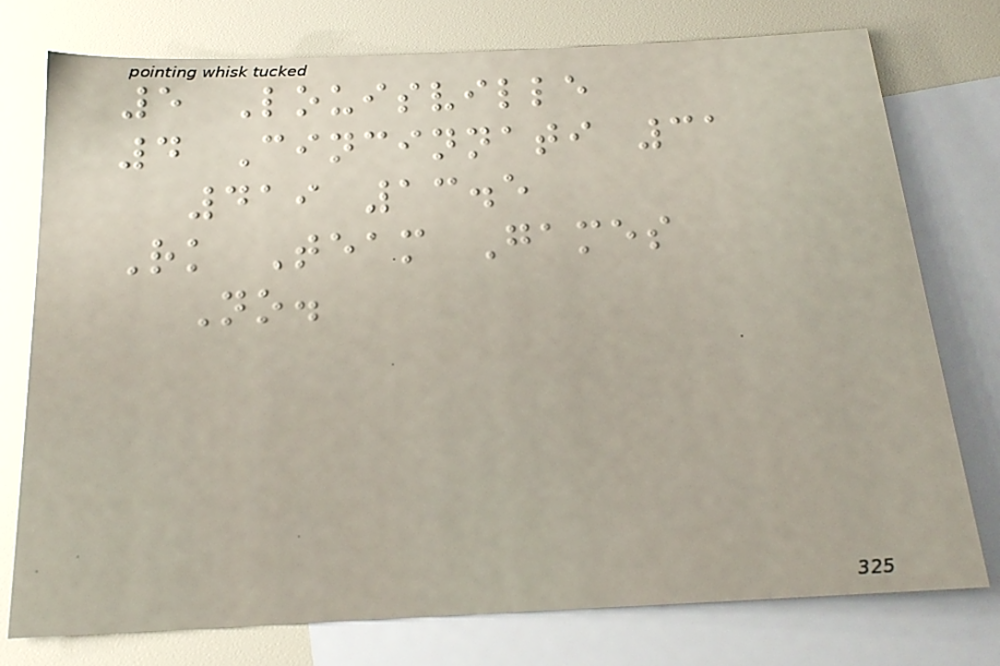5 Louisville
4 Cincinnati 31
419 13.5
Rk Team Games
No.
